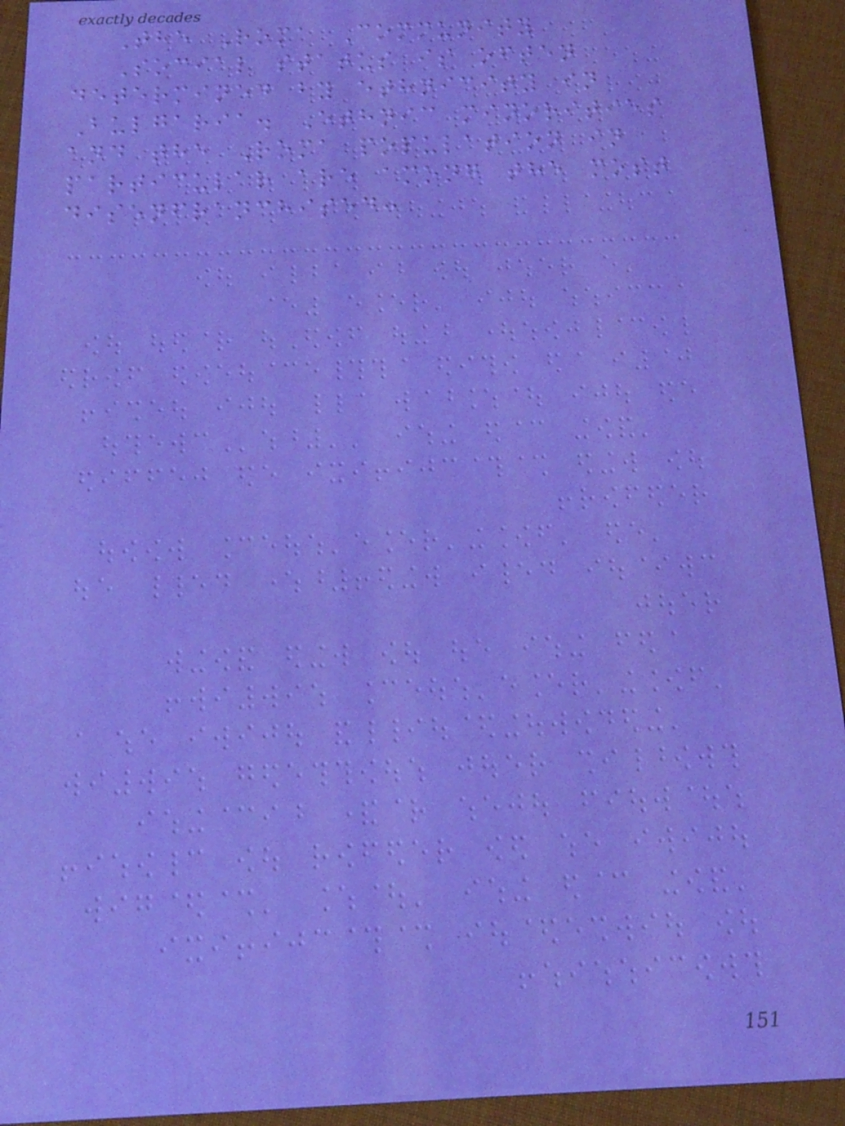The Roma Community
Social status is often
determined by ethnicity in
Bulgaria. Ethnic minorities
and the Roma population in
particular are among the most
disenfranchised:
